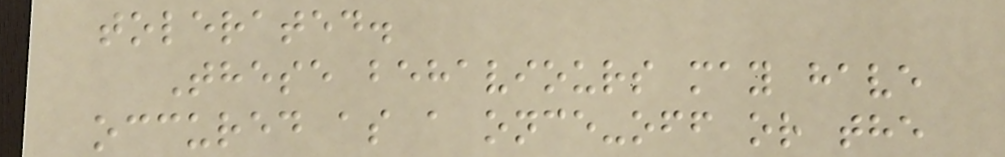tolerated.
These behaviours may have
occured as a once-off or the
